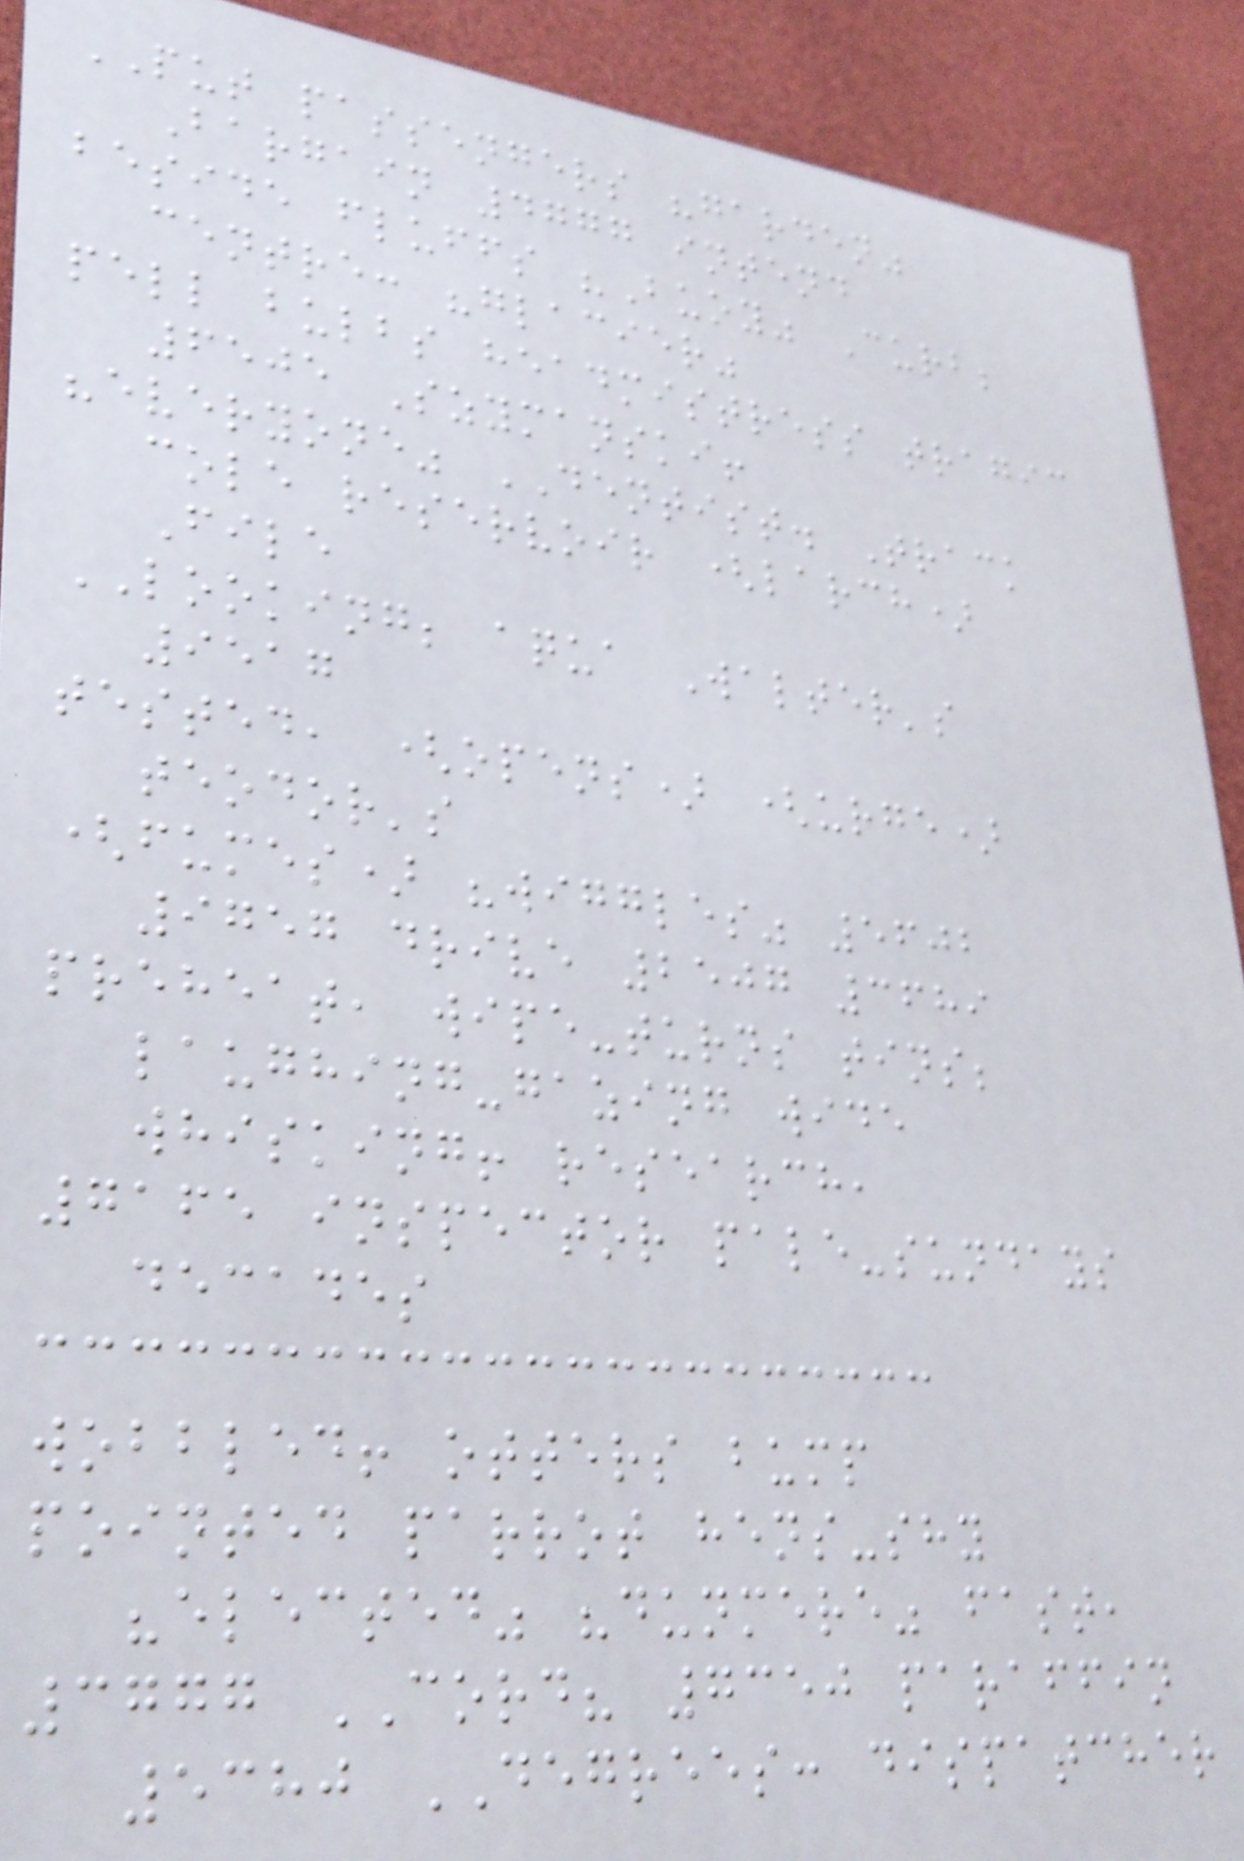PUT passengers "garden"
Bargain 4777 intend
beside fluffs "Buoy" Curb;
centre: "glacier"
pell bulbs headmistress tragic
6505 Szymanski!
"everyone" DENTIST. Track
cole reservoir (larch)
File
LOOKING; aqua Walter's
9517
tested, (opens) (urge)
teodor's
(fumes) "wiggles" 5602
9757 drive 2507 3689
preheat, wipe-turns tins;
laughing-gazing wide
whisking! research,
7165 inspector pale-sundays
decades
wobbled! otters bump
pointed parrot hens-shy
"elected" "dunmere" fast,
3777 CORD? 7350 paraffin
5380 DEGREES: dispatcher
